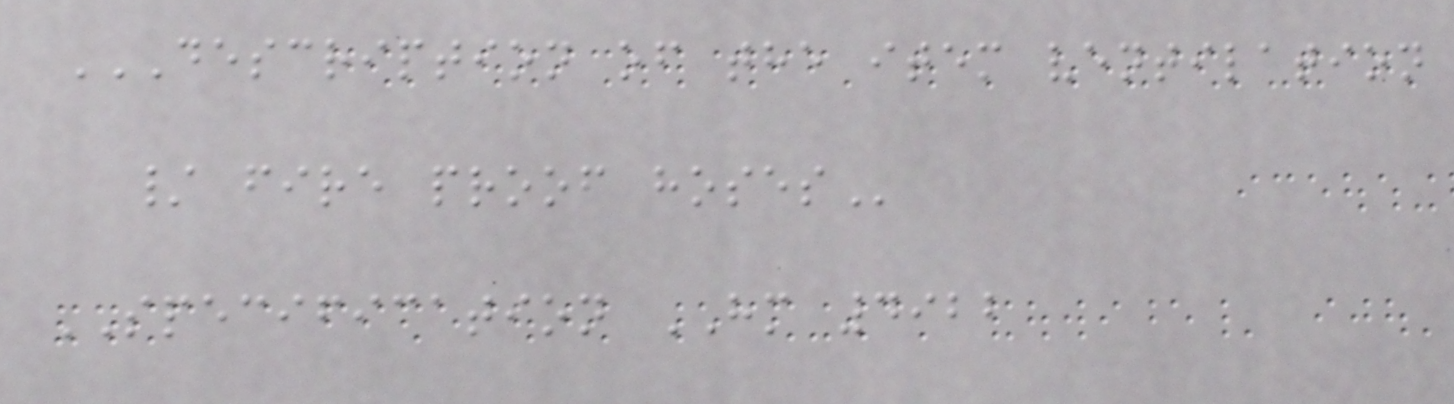DESCRIPTION OF THE ITEM VENTILATION
/ FIRE PROOF HOSES
SPECIFICATION HM 4922
